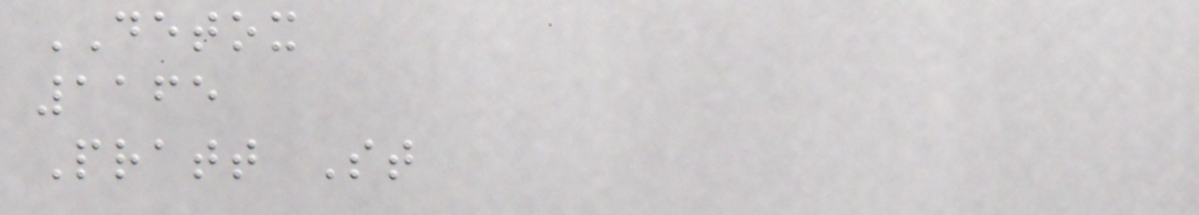DETOX
1165
Pratt St
